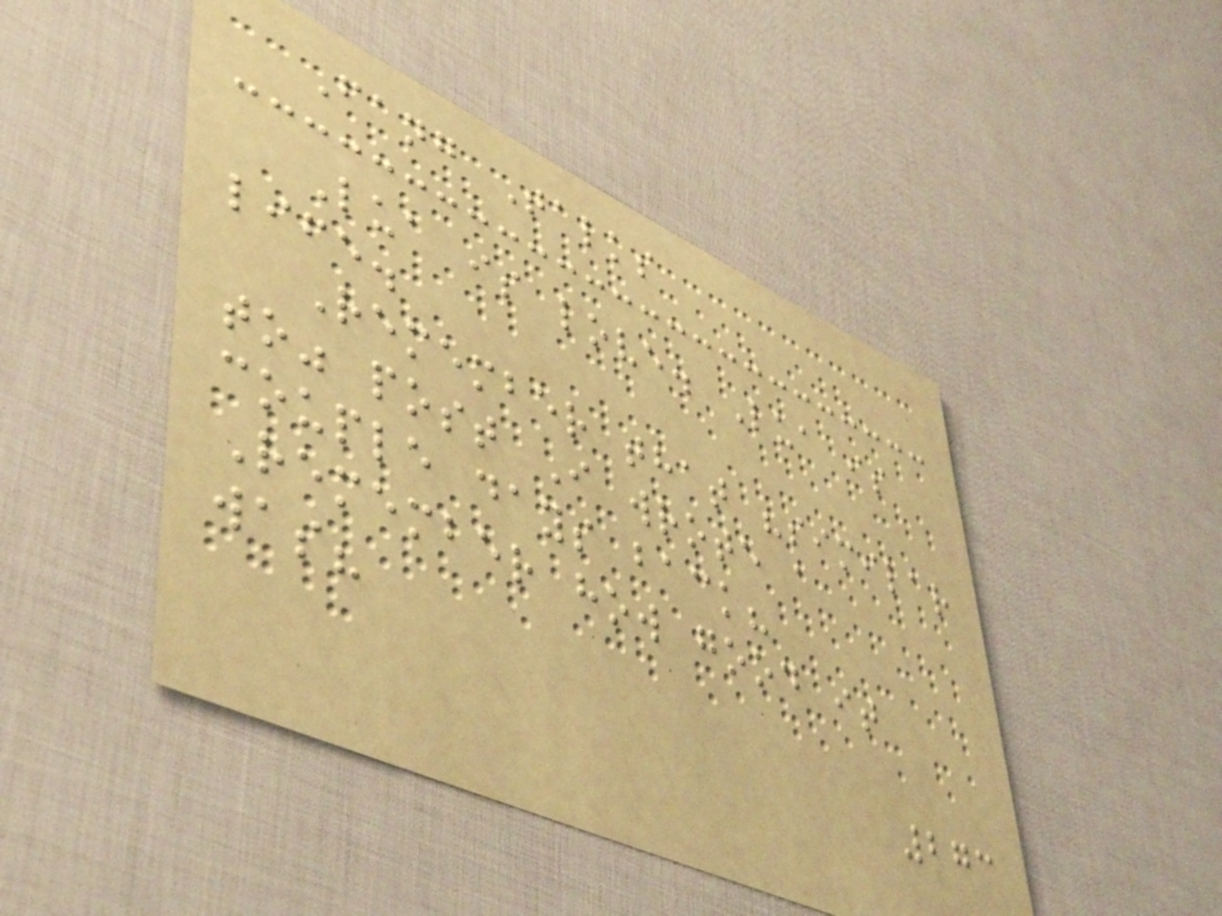Fang Talks
Lua is love. Lua is
life.
Remember that "similar
to" post I wrote a
couple days back?
Remember how good it
was?
273
